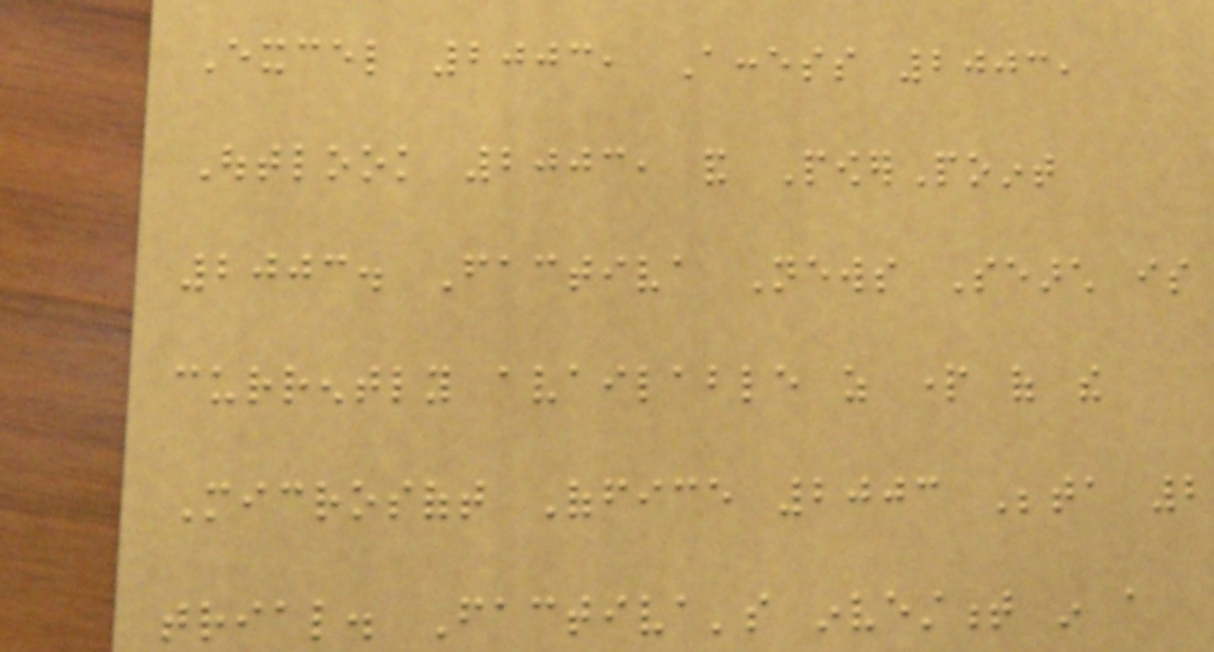Excel 2003, Access 2003,
Outlook 2003, and PowerPoint
2003. Factiva News Search is
currently available as part of the
Microsoft Office 2003 Beta 2
trial. Factiva's investment in a
